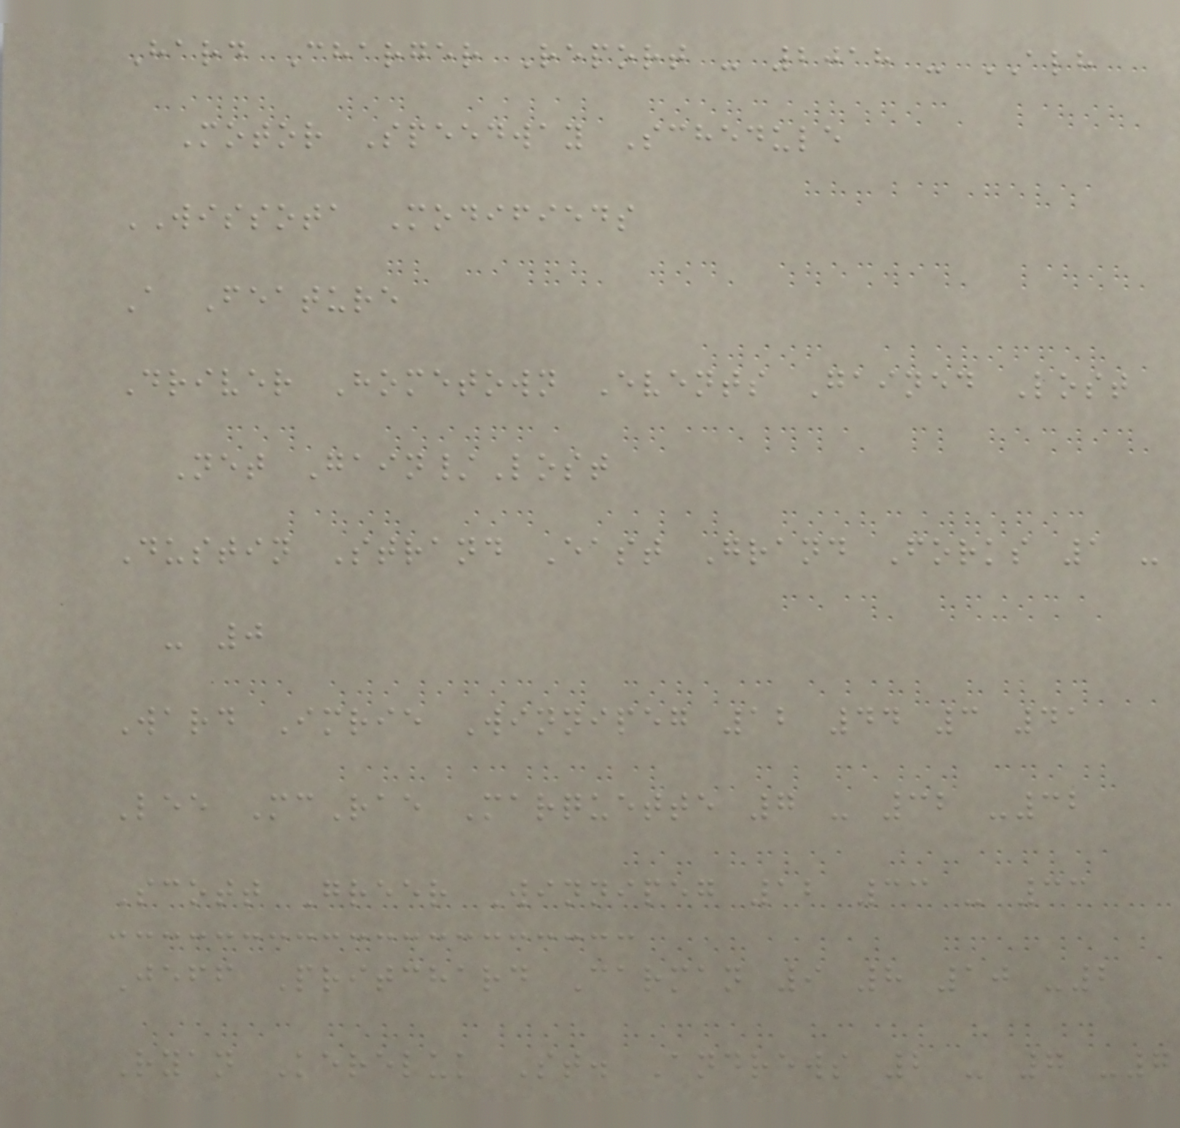Hard Charger Report - 2018 - ALH
Motor Speedway Schedule
WISSOTA Modifieds
A Feature
Driver Hometown Events Gained Lost
Net Gain/Lost
Dustin Strand East Grand Forks 1 -
- 0
Ward Imrie Winnipeg 12 44 3 41
Lee McRae Marquette 7 - 32 -32
Scott Greer Winnipeg 12 33 - 33
Jeff Pritchard Carman 9 8 10 -2
Ryan Kereluk St. Andrews 2 - 7 -7
